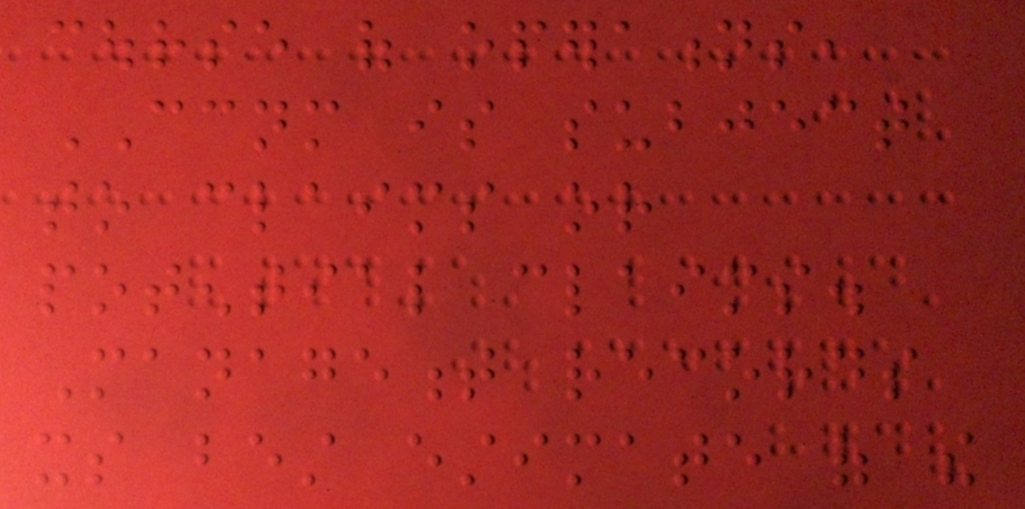course of operations,
CCNM is subject
to claims or
potential claims.
Management records
its best estimate of the
